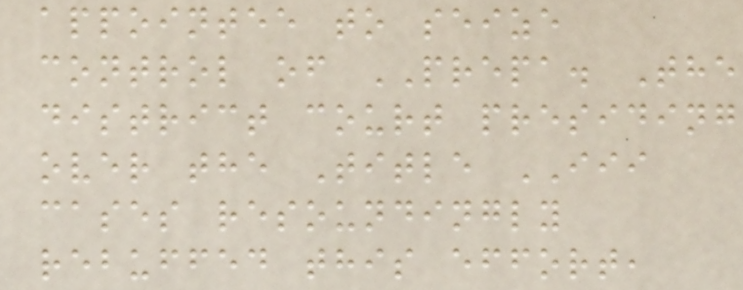appointee to seize
control of PREPA. The
district court presiding
over the Title III
cases resoundingly
rebuffed this effort,
